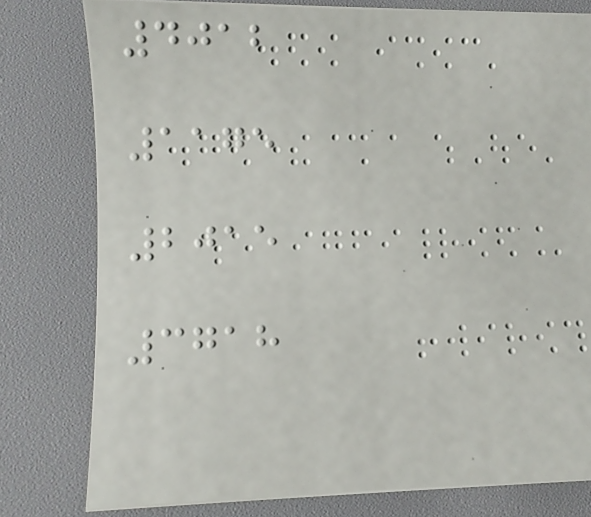4012
1175
2015
3718
